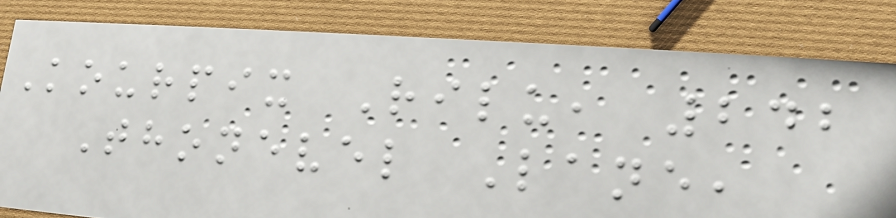Kourpix Rilu, 242
Thonevel Lane,
